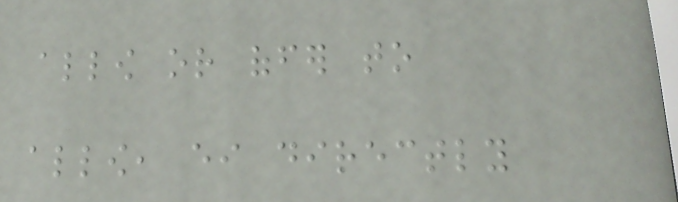allow or offer to
allow, either directly
